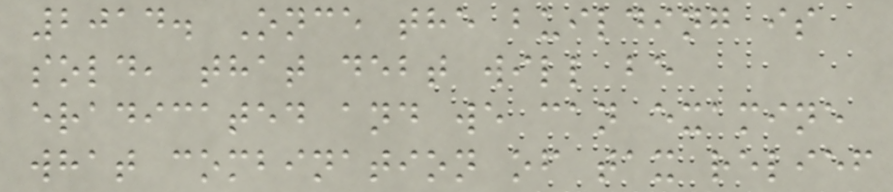2014. Once the building is
sold, that debt will be
eradicated and we can examine
what combination of tax relief
